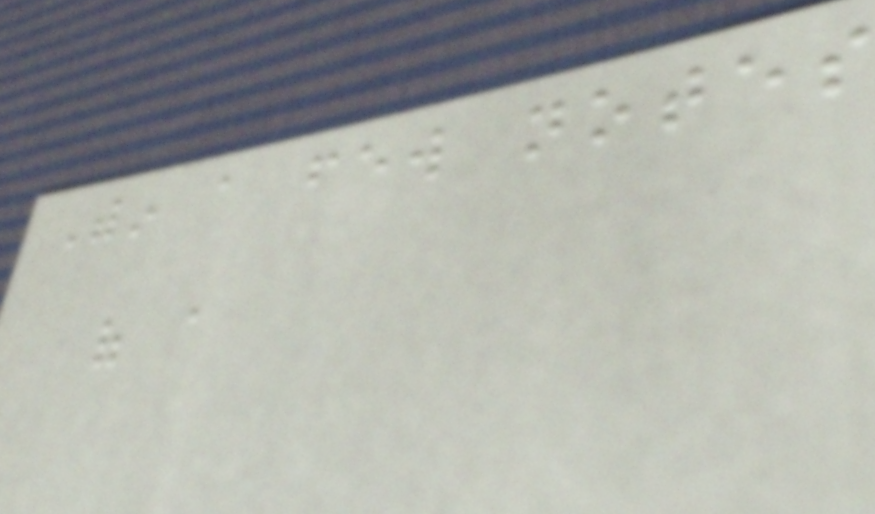Within a few notes
of a
